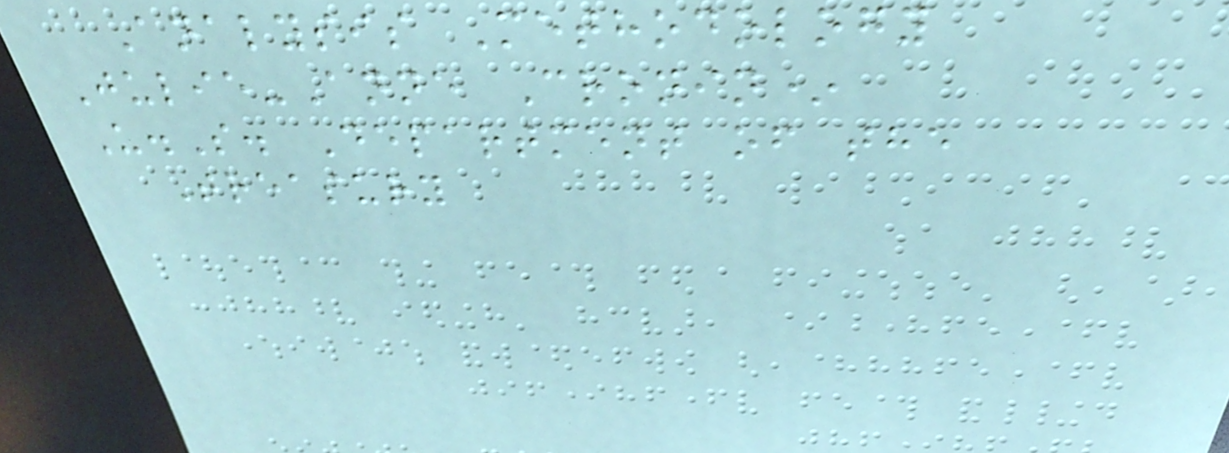Analysis Methodology
Julie-Anne Cronin*
U.S. Department of the
Treasury
